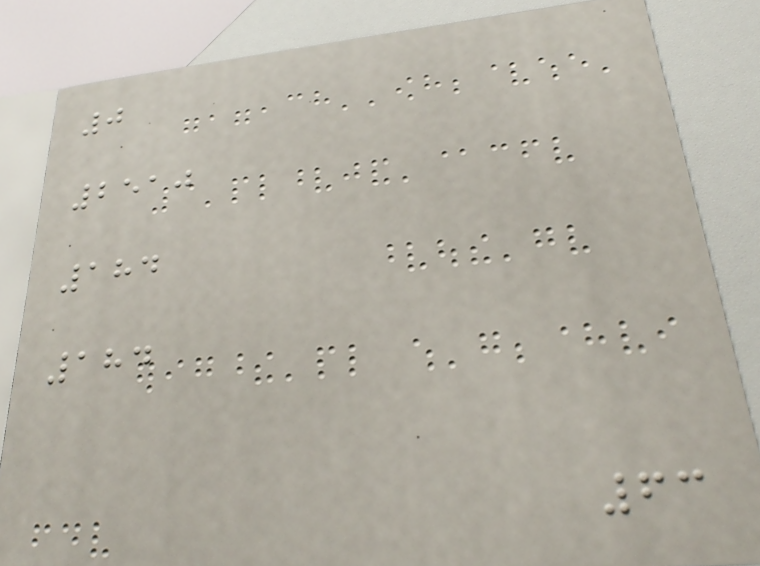0
2510
184
184
63
